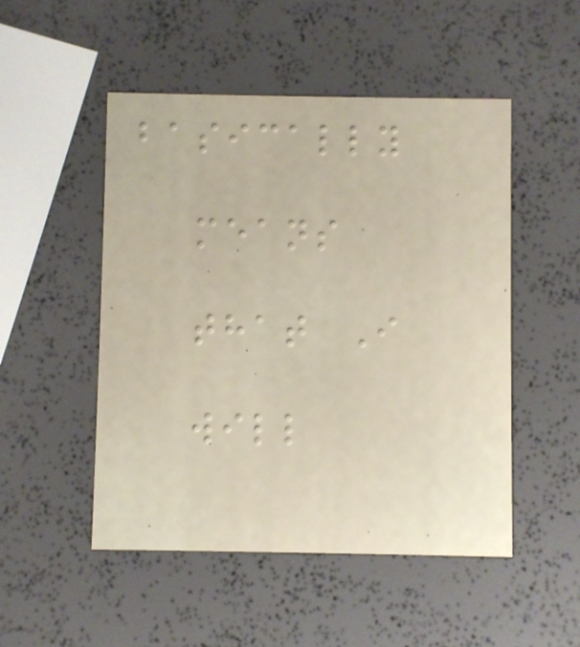basically
means
that I
will
